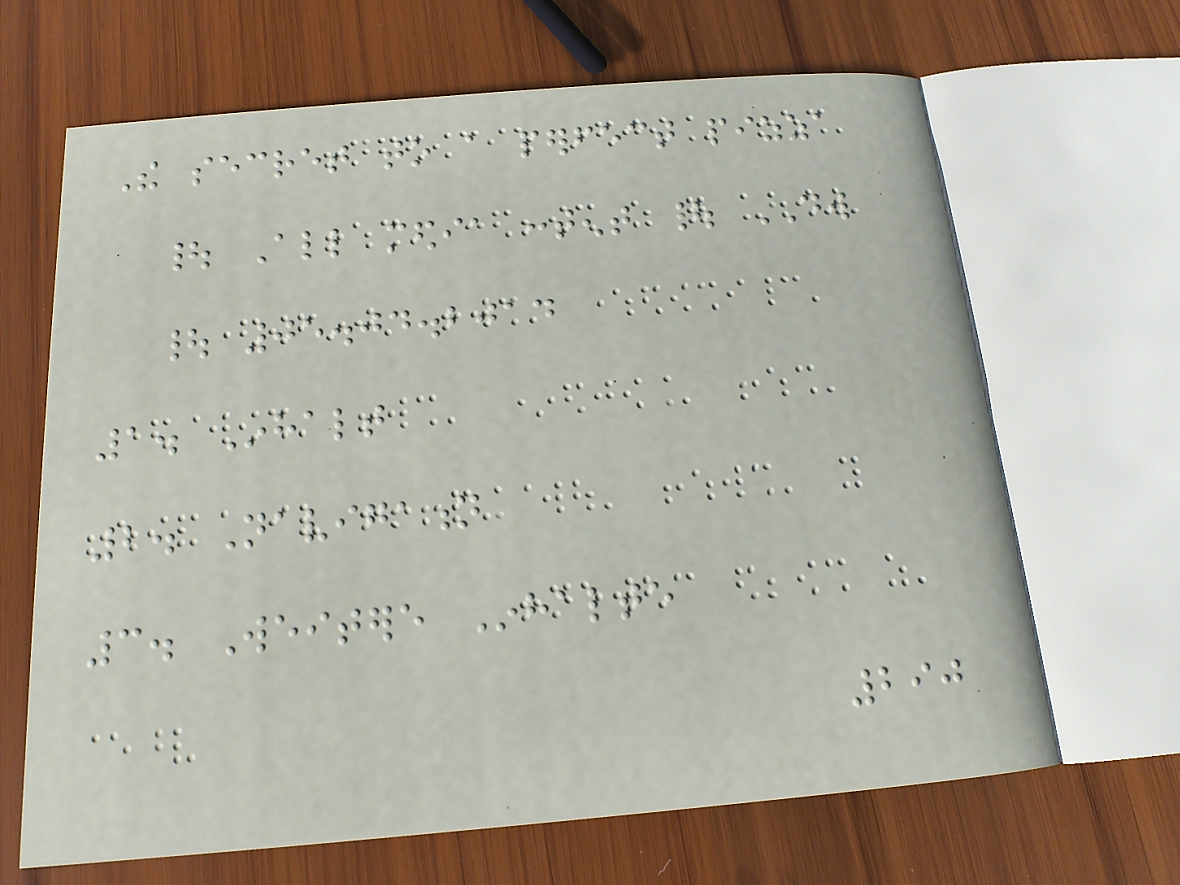The secret to a perfect pizza
| All media content | DW
| 05.04.2014
1. Inhalt
2. Navigation
3. Weitere Inhalte
290
